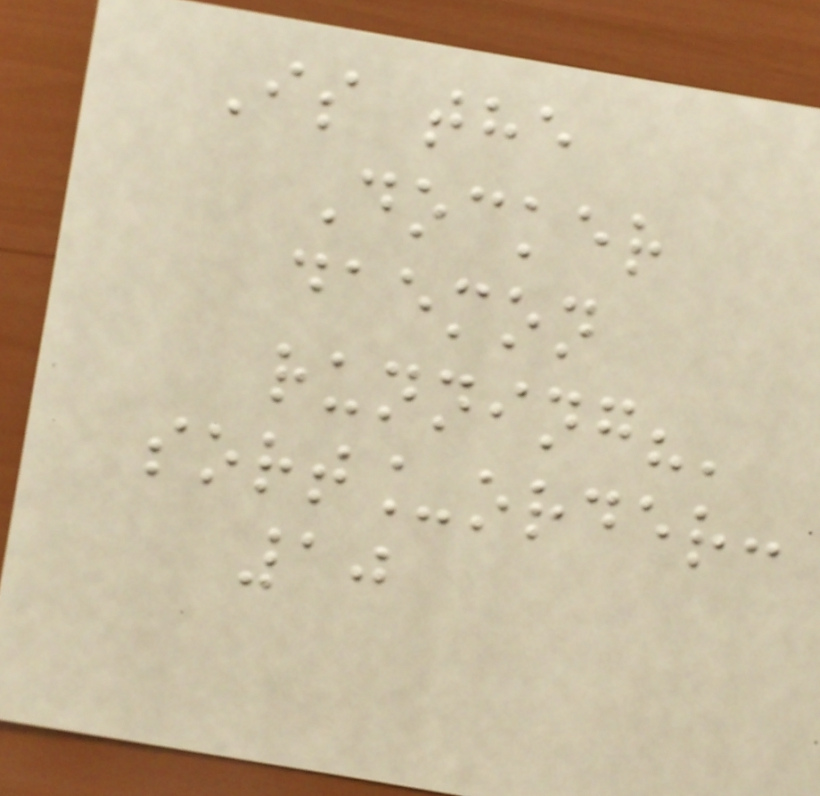Is the
Docker
daemon
running?'
sort_order:
10
